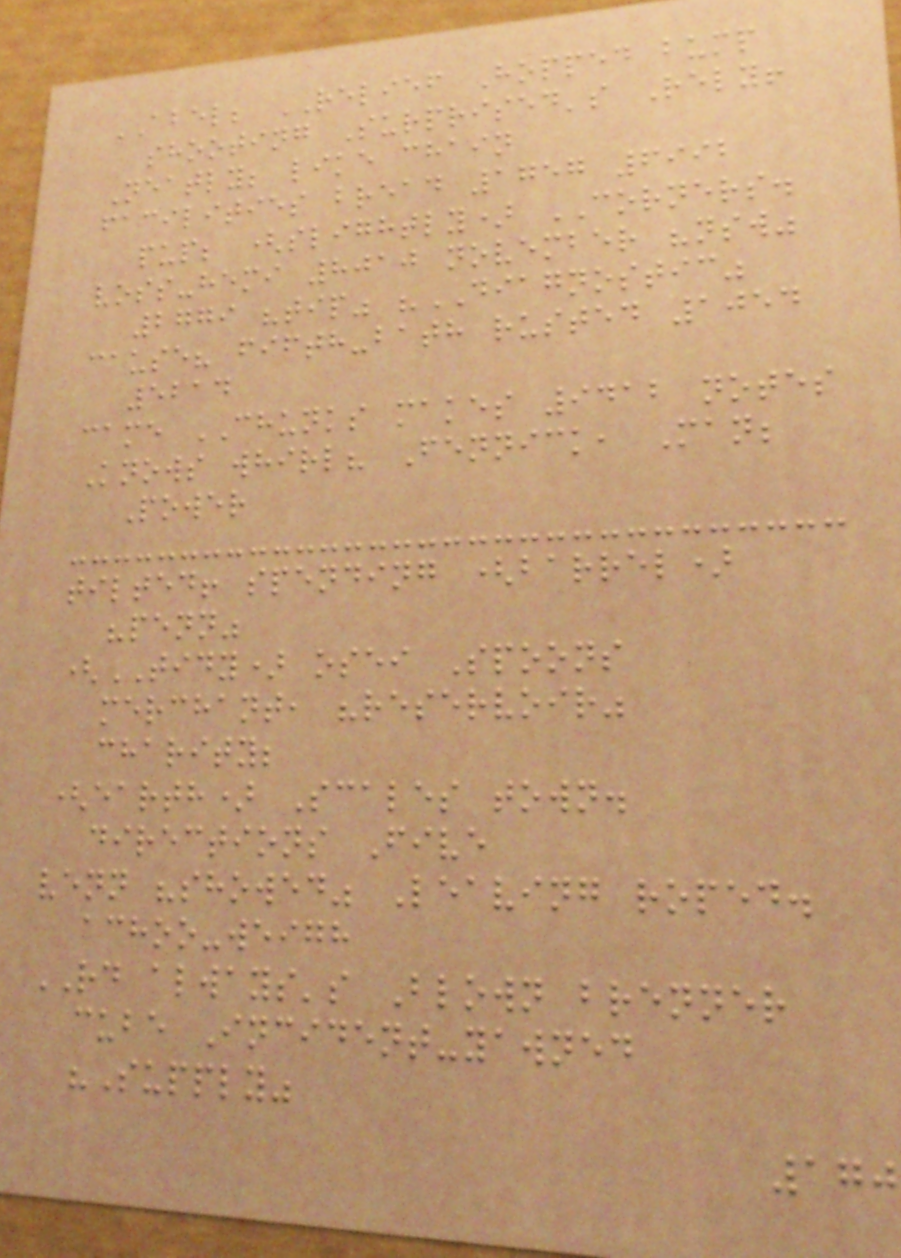ABEL; RELIEF Hopped bump
shooting Surprised's Rely!
Neatly; like chain
facilities bread 1757 6992
pup; (slightly) CORNERS.
voss-hemi 8010 november "nsw"
2779 "tip" "DIAGNOSTIC"
cause? fifth-bath rusted 1054
5214
came CHUNKS makes 9412 notes
Knows whirl? Fennick, Man;
Power
tilted! spending (barrel)
"penn"
(TIDY) osei Spoons
merchant, "reservoir"
charity;
(earth) Scales town.
directions Five
venn "showed" Leaving roped.
achoo-weigh
RD always's Blown brenner
cube Incident-yawned
"Supply"
170
